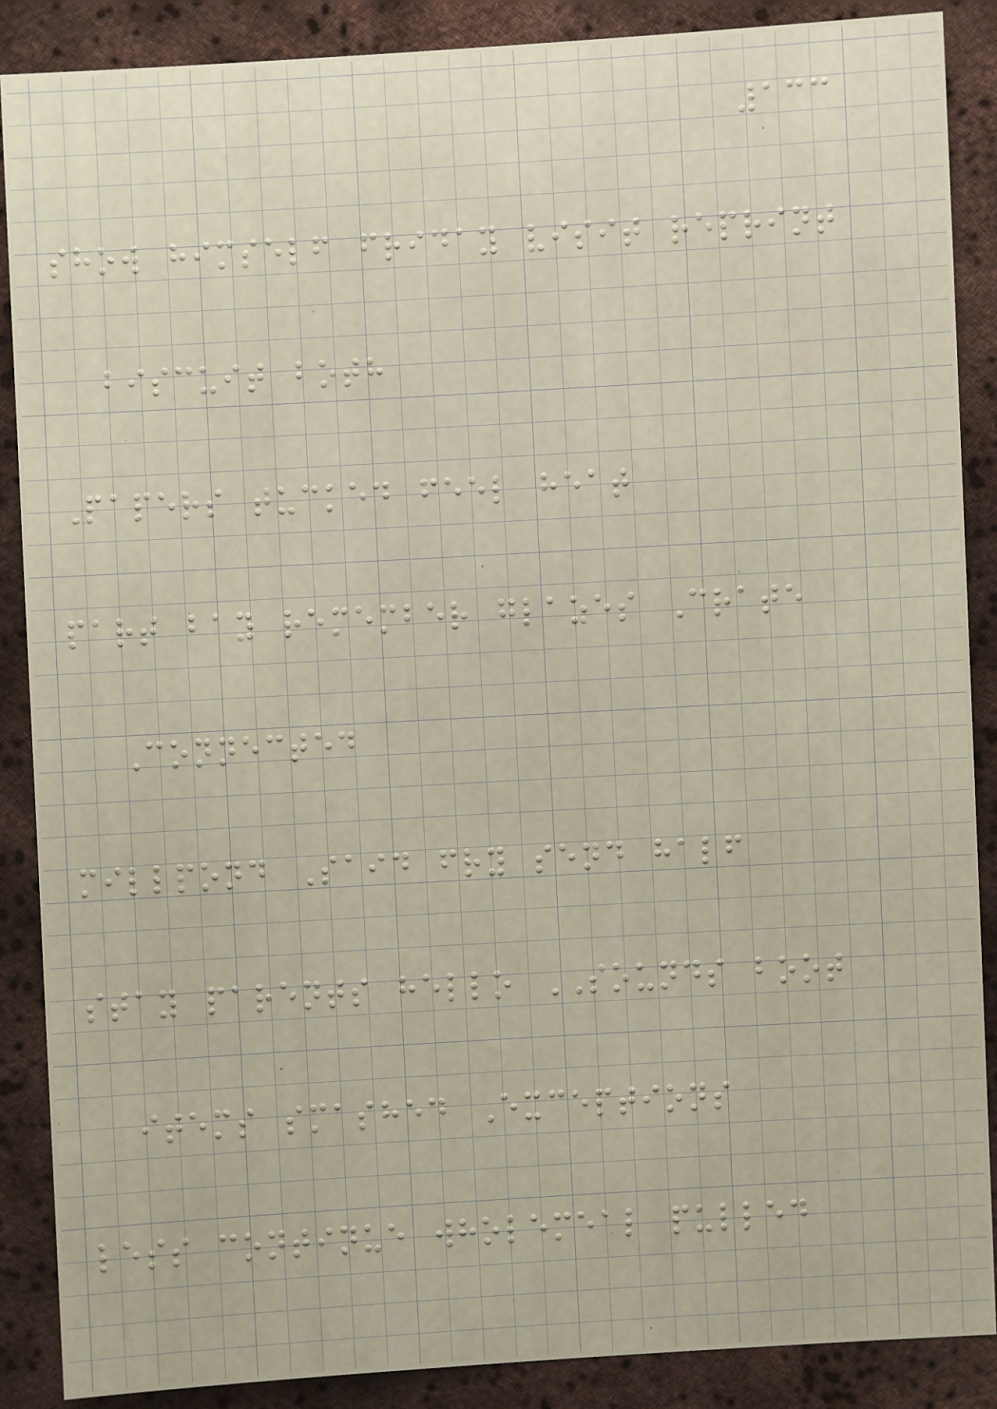133
show himself friday visit reprint
biscuit both
Papers tucked feel heat
part bay remember glazes Crate
Connected
millpond Said fry send half
stay parents hello SOUNDS boot
items smashed Exceptions
less continue wholemeal pulled
